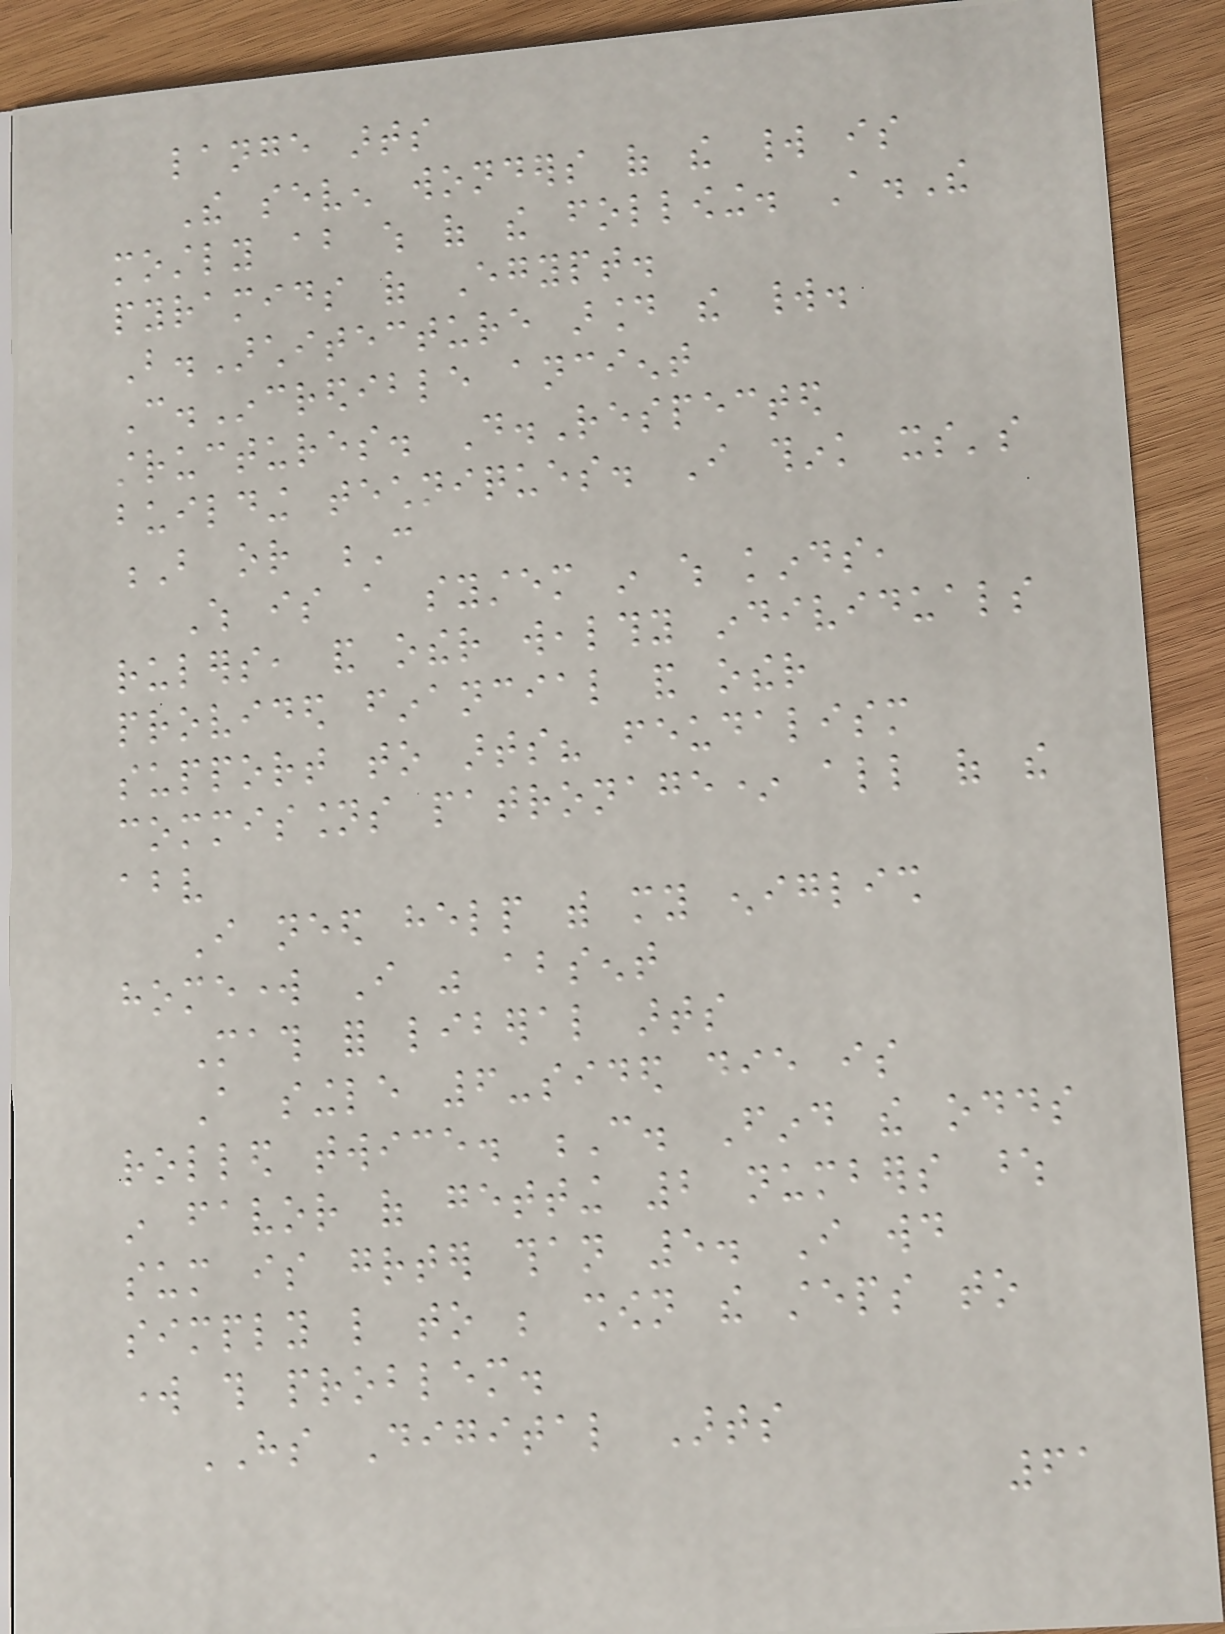lange arts
The seven wonders of the world is
mostly about which of the following. A.The
pyramids of Egypt.
B.Architecture around the world.
C.Incredible ancient
structures. D.Respected
building techniques. I think its's
B or C
Which is a system in which kinds,
rulers, and other wealthy individuals
provided financial and other
support to arts? feudalism
commissions patronage* all of the
above
I need help with my eniglish
homework I was absent
Math for liberal arts
A single 6-sided die is
rolled twice. C. Find the odds
in favor of getting 2 numbers whose
sum is greater than 5. I would
simply like to be shown the steps to
work this problem.
HS Digital Arts
61
